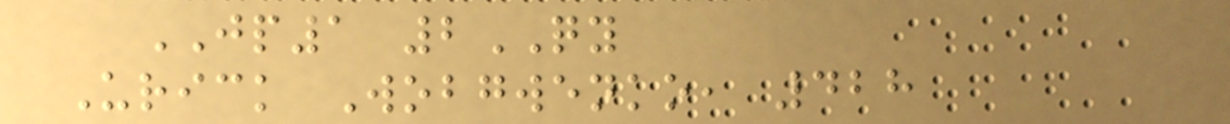JP1 2QY
Urick Wobgwenko, 428
